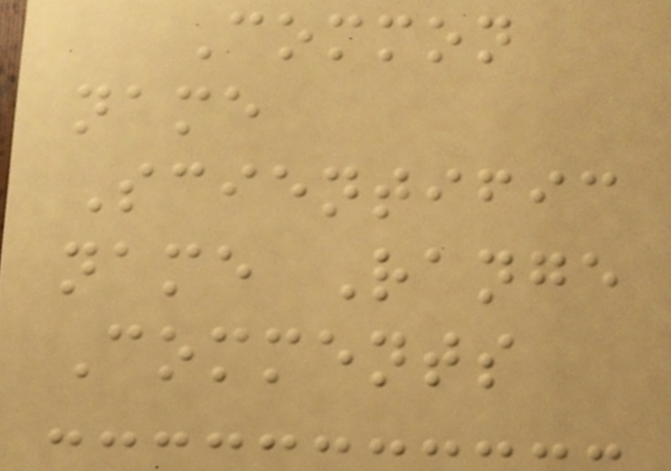Common
name
Scientific
name Range
Comments
